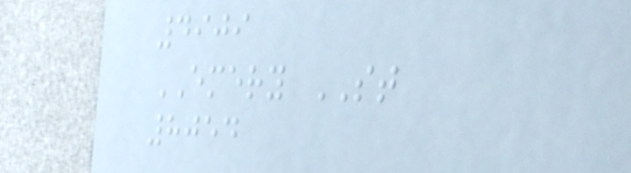4909
EMERY ST
8054
